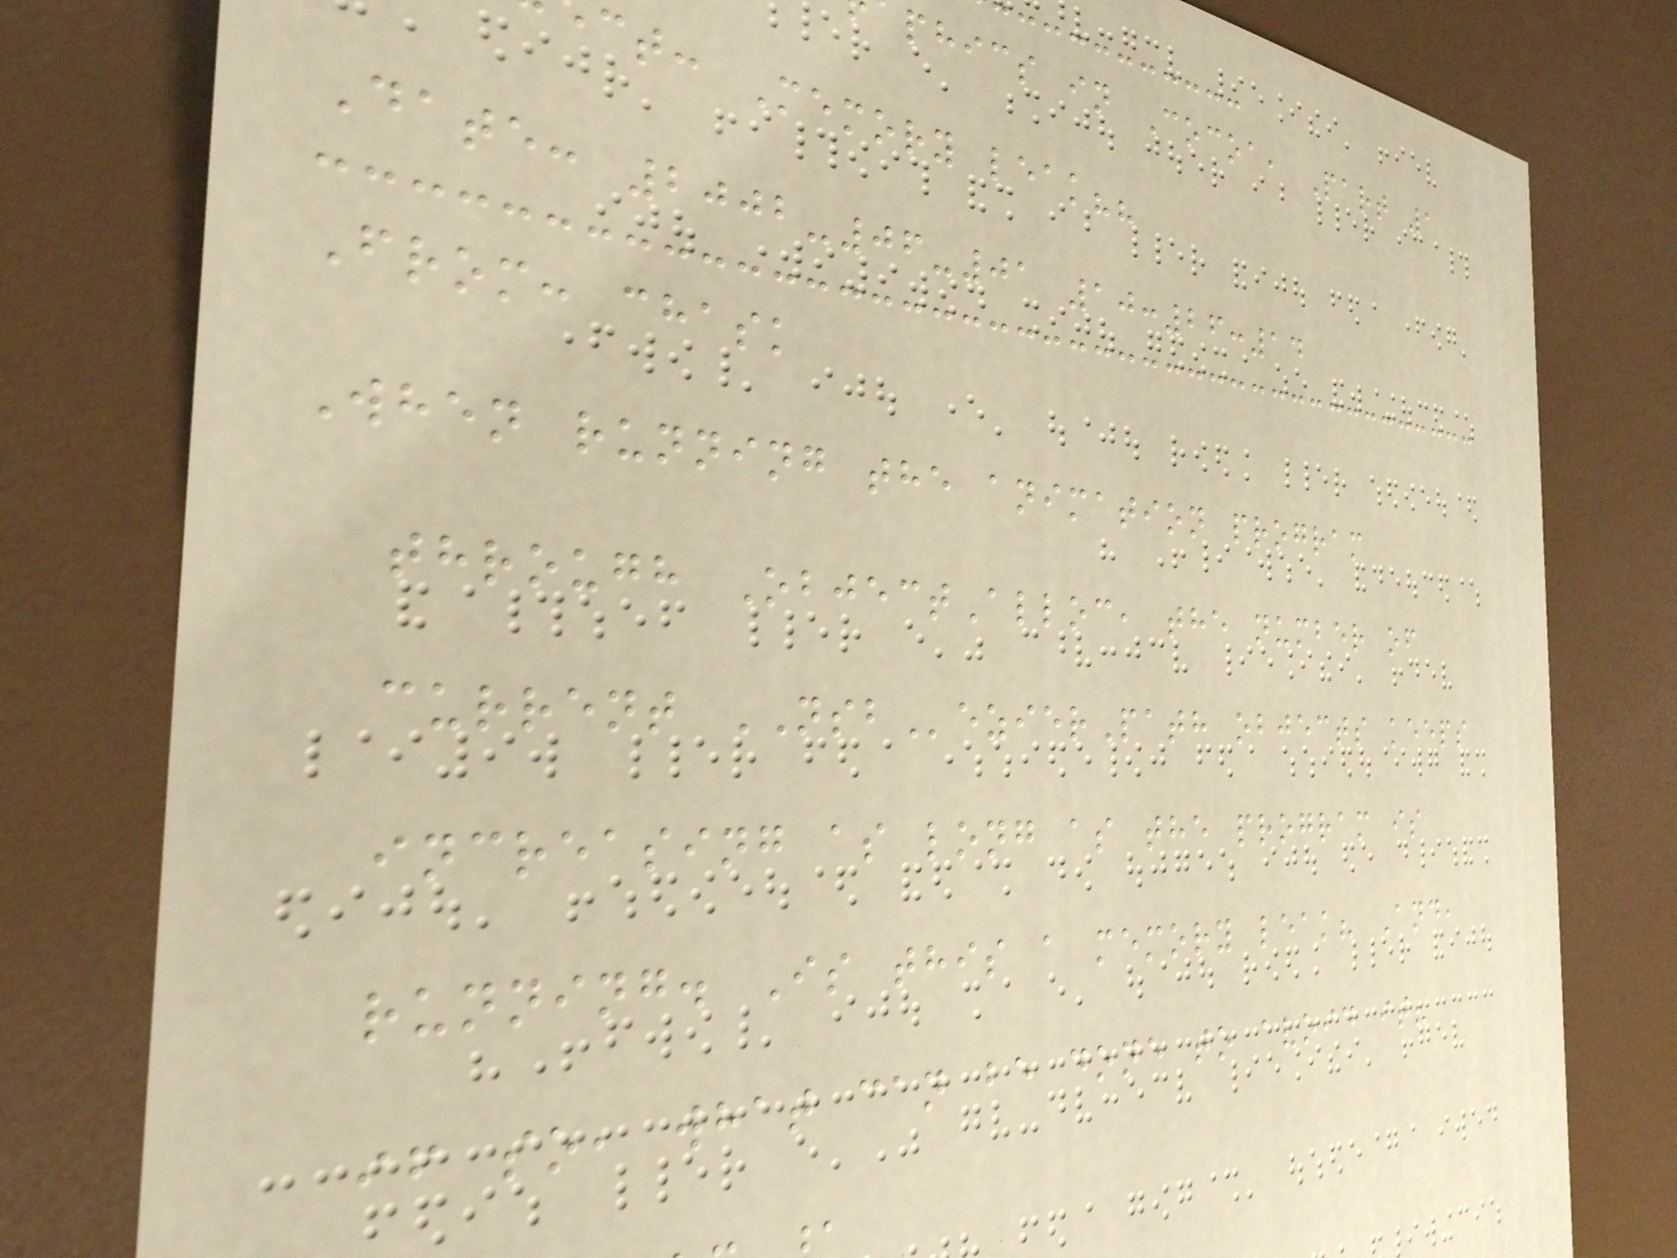phics in Cocoa, Part 1
ct: Memory leak??
Date: 2002-06-01 10:26:14
From: chask
When running the animation program
through ObjectAlloc, the number of
current NSBezierPath objects keeps
increasing as long as the program is
running. Is this a memory leak? And,
if so, what can be done to avoid it?
